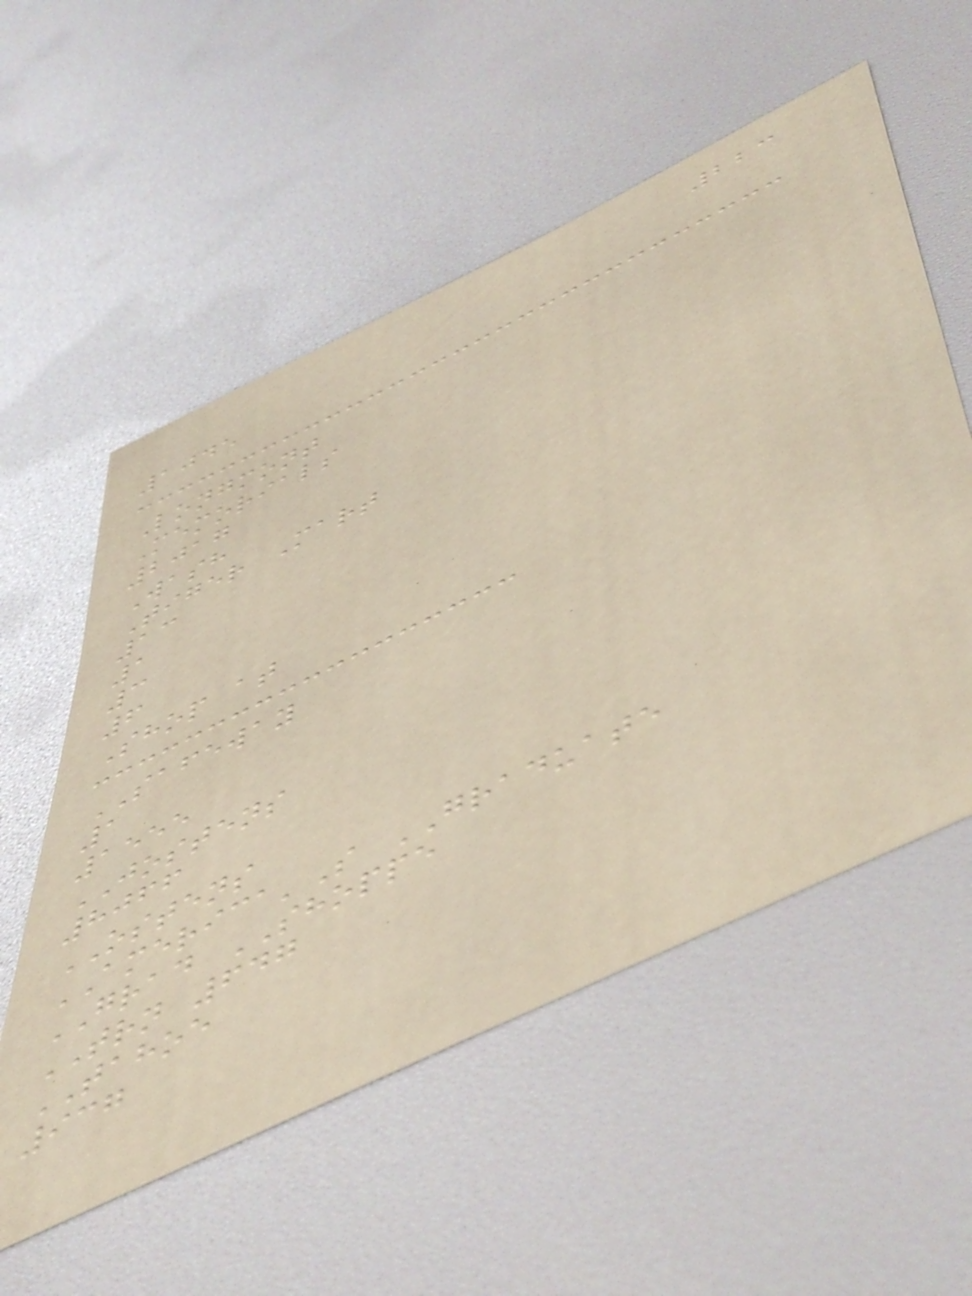223
1045
Longmont
Memorials
2017
Wash
Tiger Mart
13
1
3
6
Shop at
SAFEWAY
1
1555
JOSTENS
8066
OSTENS
AMERICA'S GRADUATE
GRAD SHOPPE
TRN 647
TAHOE
937
